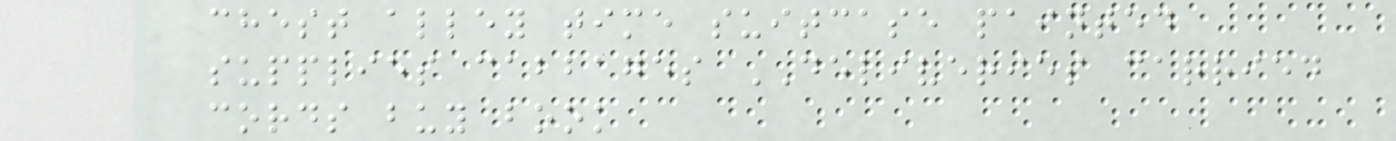chest alley time suitcase painted
supplies cabbages DELIVERIES carried
cords buy book
